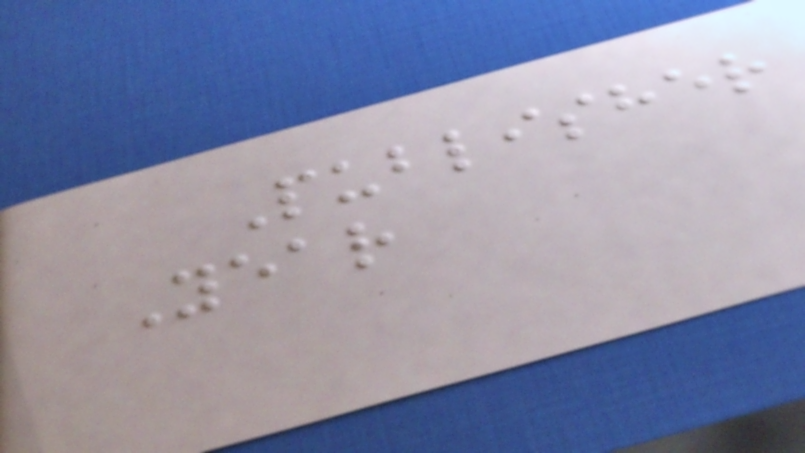Publisher
Year
